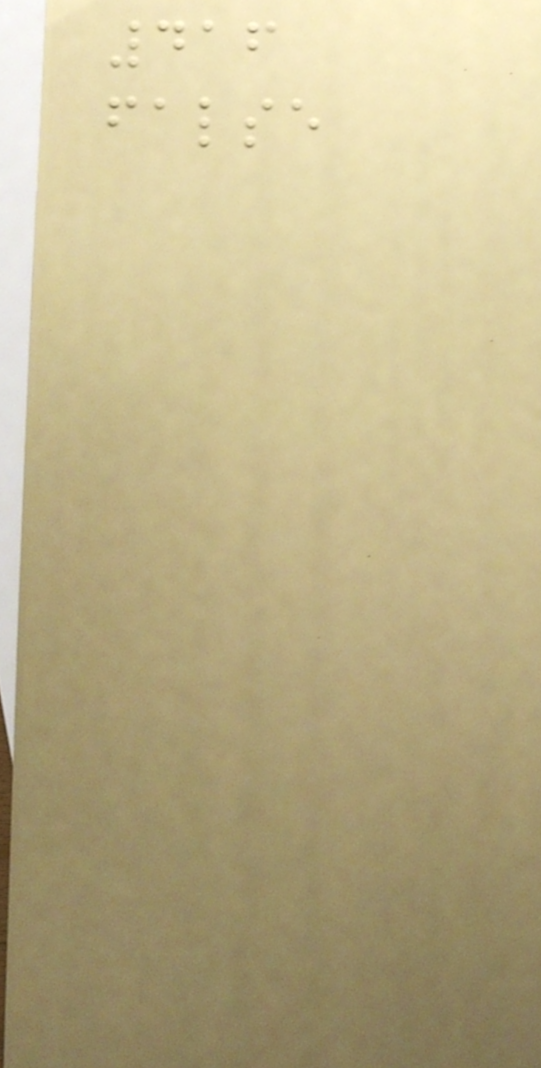416
false
